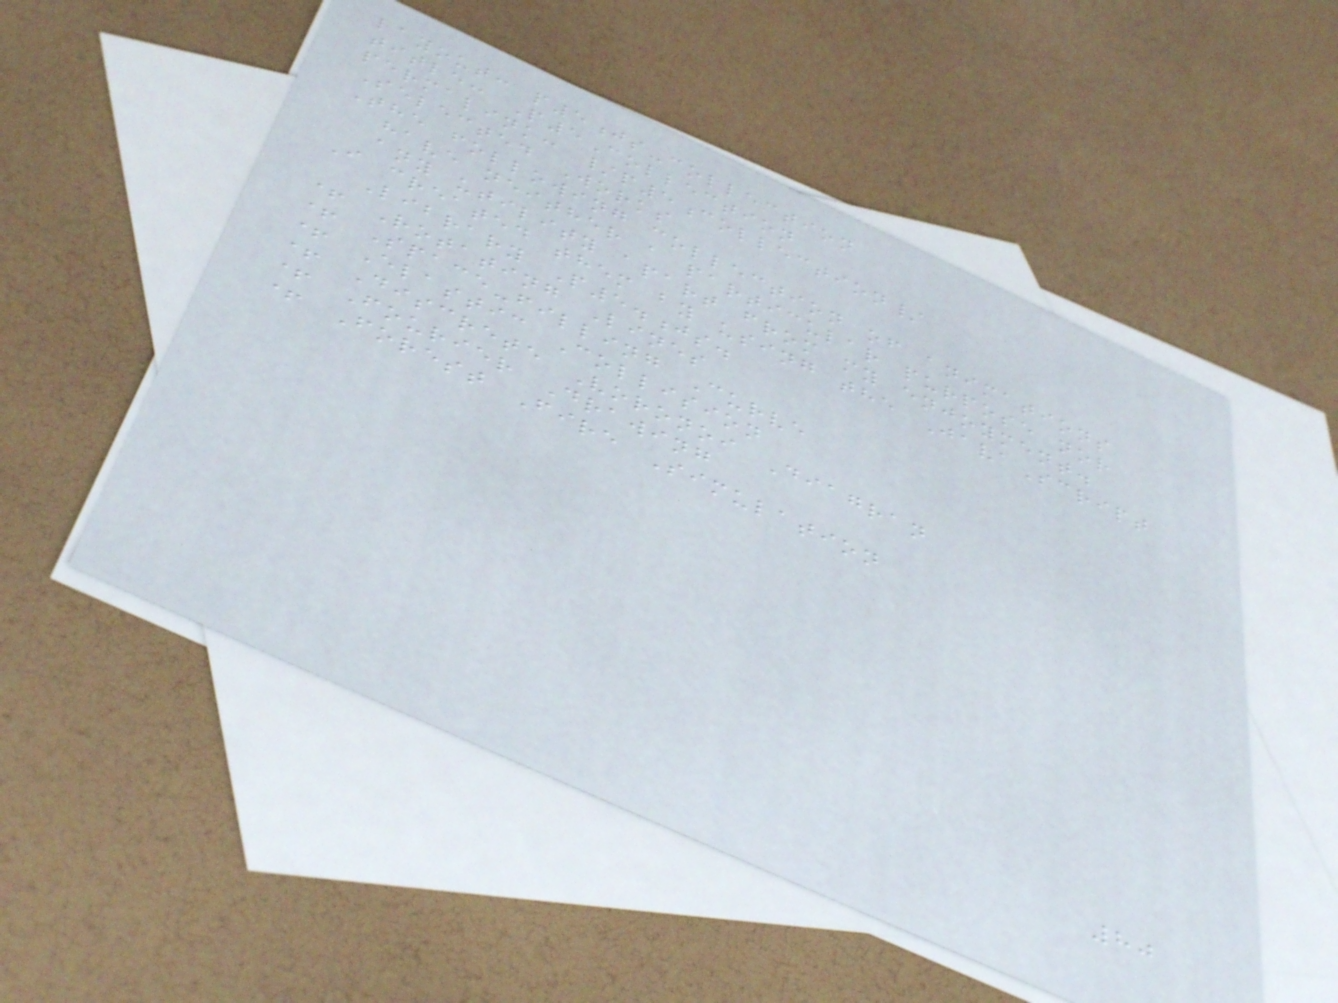layout: p5js-collection
title: P5Collection
permalink: /p5collection/
Selected Works
The following collection of animations
have neither a particular purpose nor
any utility apart from my enjoyment.
I created them by using the JavaScript
Library P5.js.
+ Rotating Lines
+ Space-filling Curve
+ Elastic Collision
+ Discrete Voronoi Diagran
+ Fourier Drawing
+ Forest Fire Simulation
80
